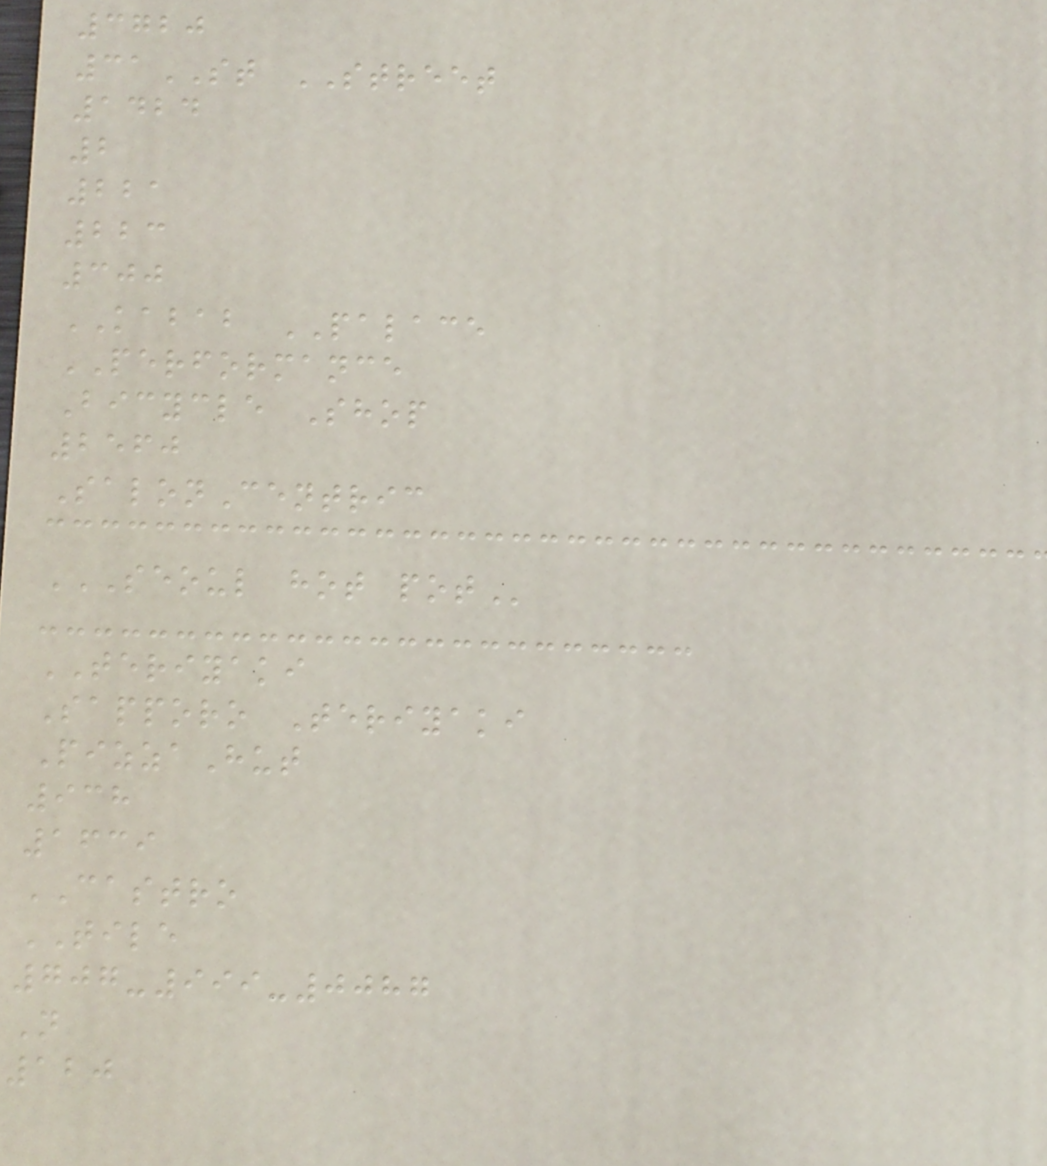3720
31ST STREET
1424
2
221
223
300
KABAB PALACE
PERFORMANCE
Bicycle Shop
2560
SalonCentric
SEOUL HOT POT
TERIYAKI
Sapporo Teriyaki
PizzaHut
938
1639
CASTRO
TILE
707-999-0087
N
120
